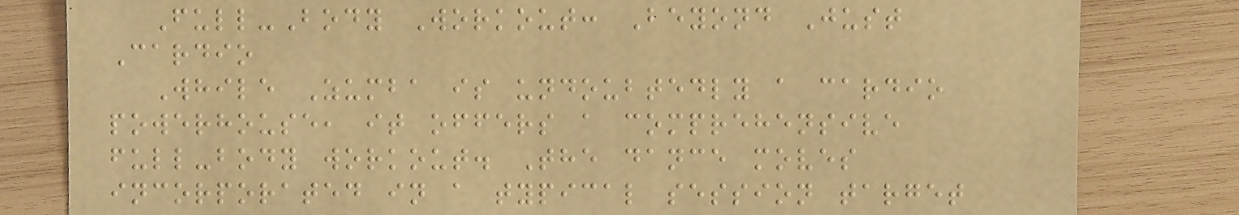Full-Body Workout: Beyond Just
Cardio
While Zumba is undoubtedly a cardio
powerhouse, it offers a comprehensive
full-body workout. The dance moves
incorporated in a typical session target
